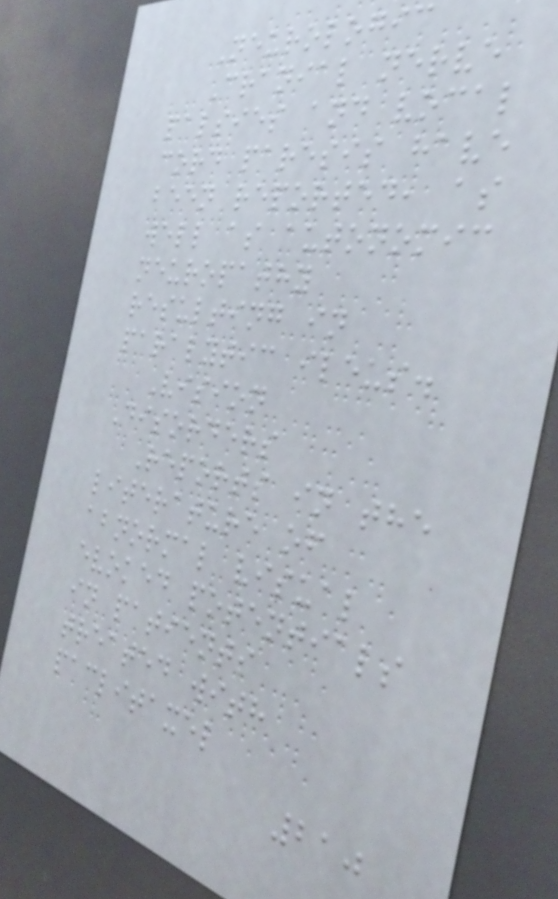Neurologic
Cranial nerve
palsies and vocal
cord paresis have
been reported, as
well as autonomic
neuropathy
resulting in
paralytic ileus.
Vision
Disorders
Reports in the
literature of
abnormal visual
evoked potentials
in patients
treated with
paclitaxel
210
